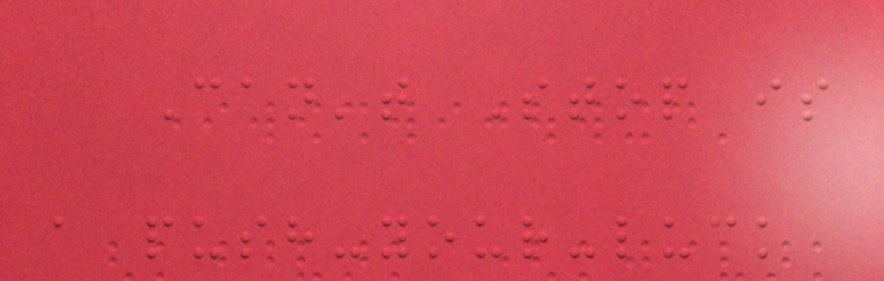Can't Stop is
a push-your-luck
